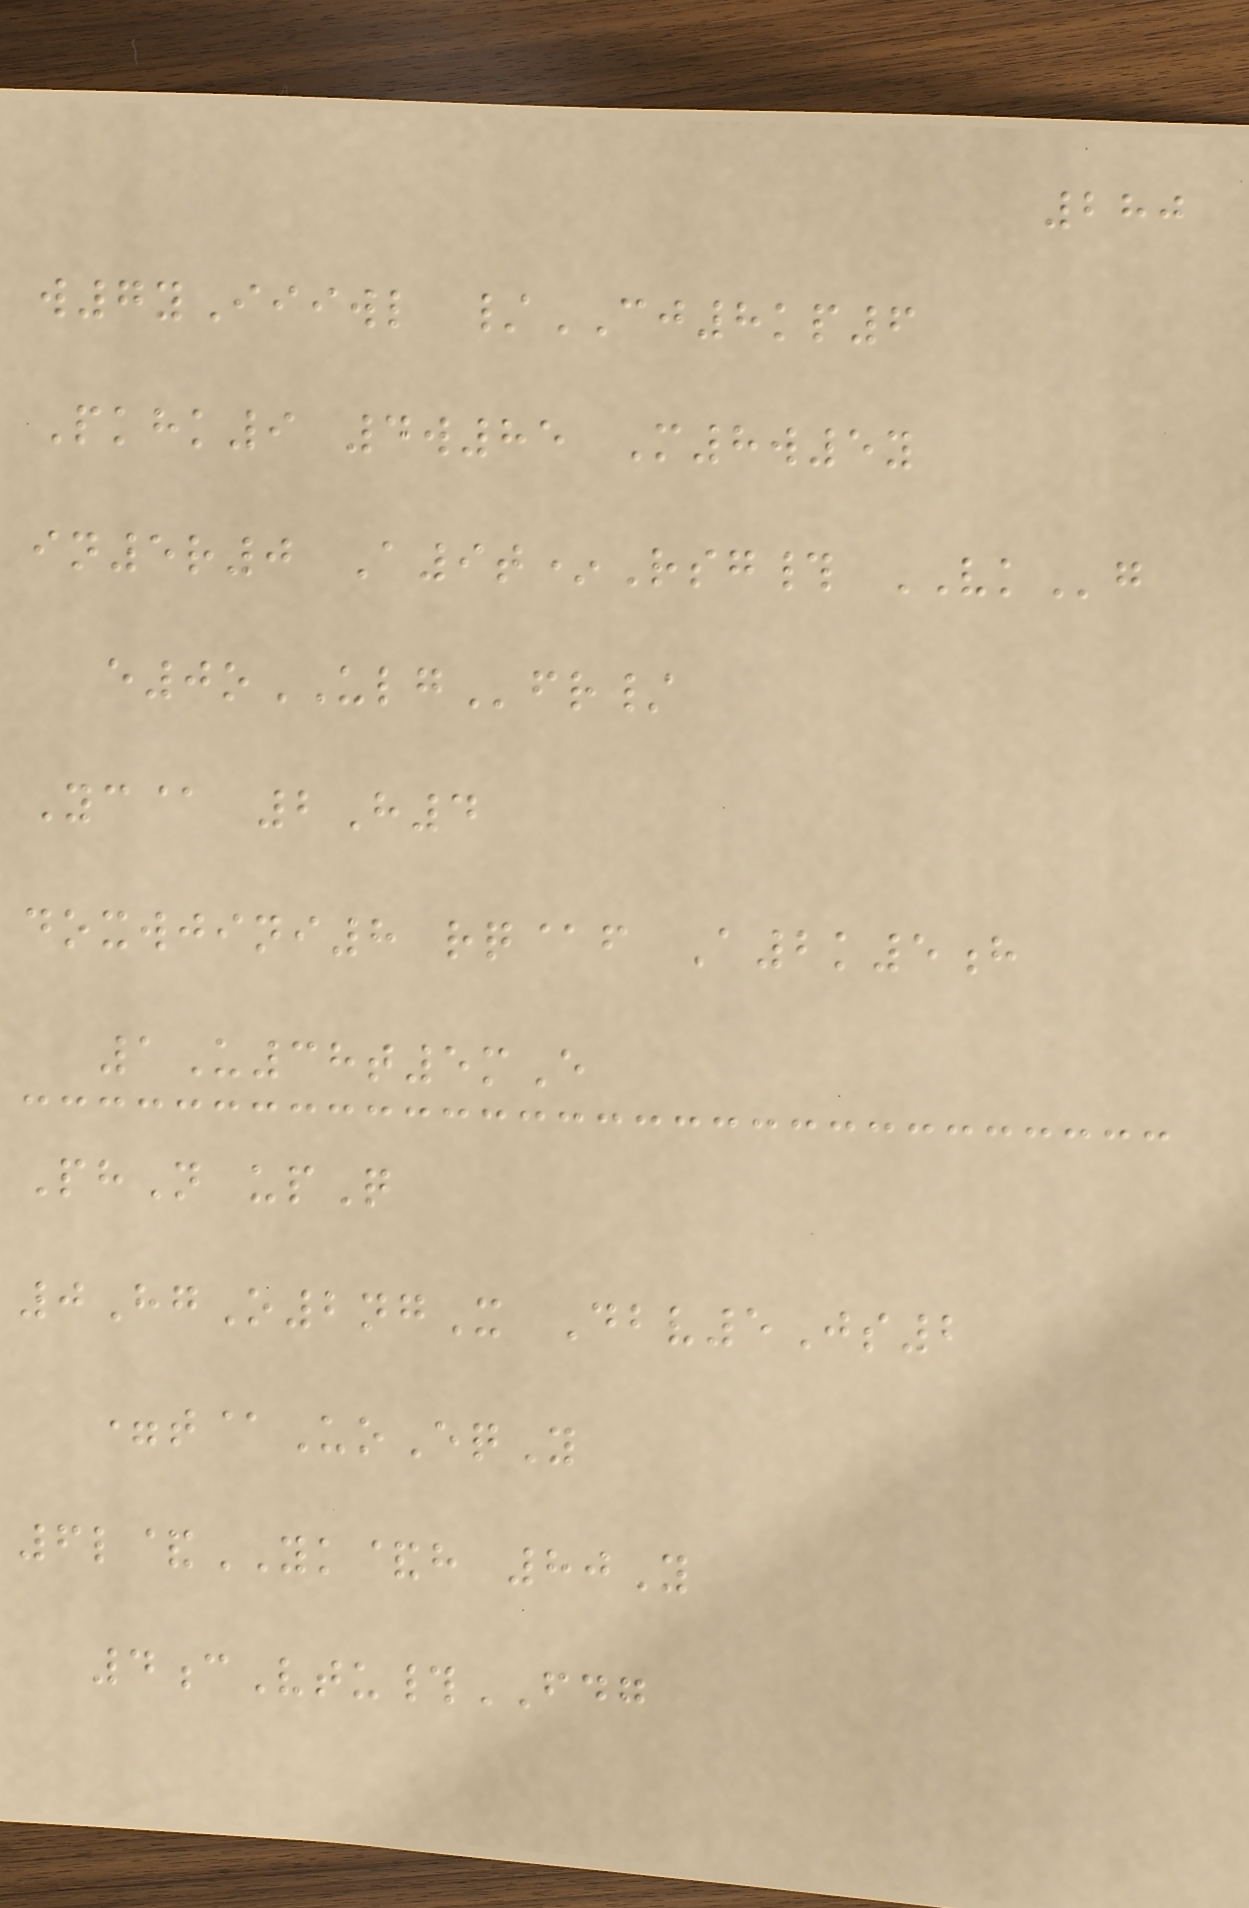280
w7yIiiwl /CJ8kp6
Pkhk9 4w85 M8w5y
in5r0 A9t*Rsg# VKg
e0oULGfr/
Yc@ 2H4
doxwjini8 rq@f A2k5h
1U38t5mE
PhN upQ
0HgO2ngX Dbv5Js2
=t@UoEqY
6l&YK&h 80Y
4cVtu#FDG
